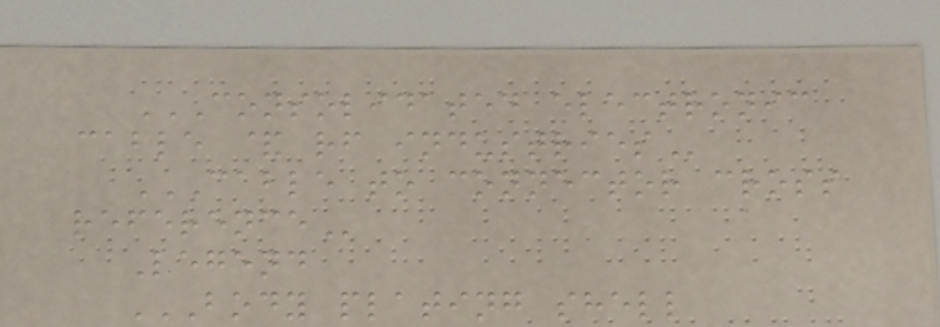CONSOLIDATED ELECTRONIC
CABLE & RF INDUSTRIES
CABLE TO CONNECTOR CROSS
REFERENCE
Legend
BODY PLATING SHELL
